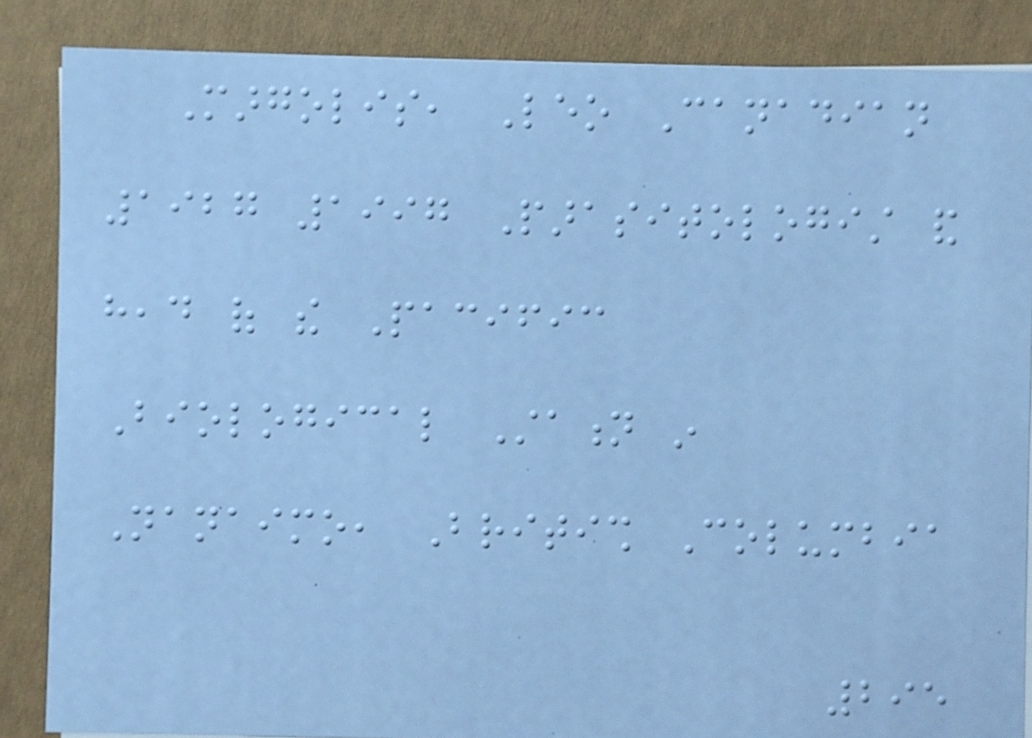Margolis, Leo Canadian
1927 1997 Parasitologist and
head of the Pacific
Biological Station in
Nanaimo, British Columbia
295
